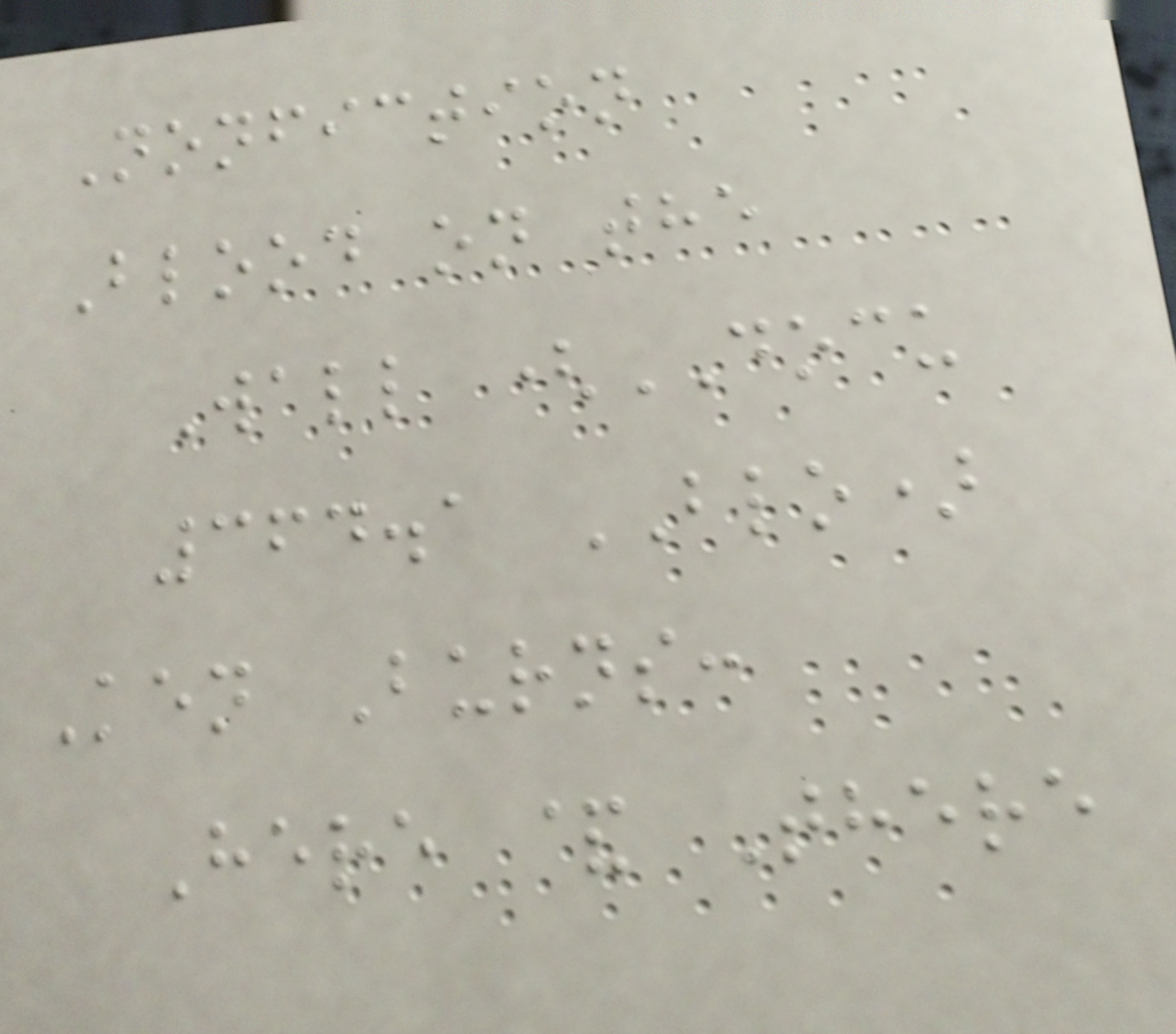Nonfiction
Blood on the
Wall (DOCU
364.1 BLO)
Ken Burns:
Here & There
